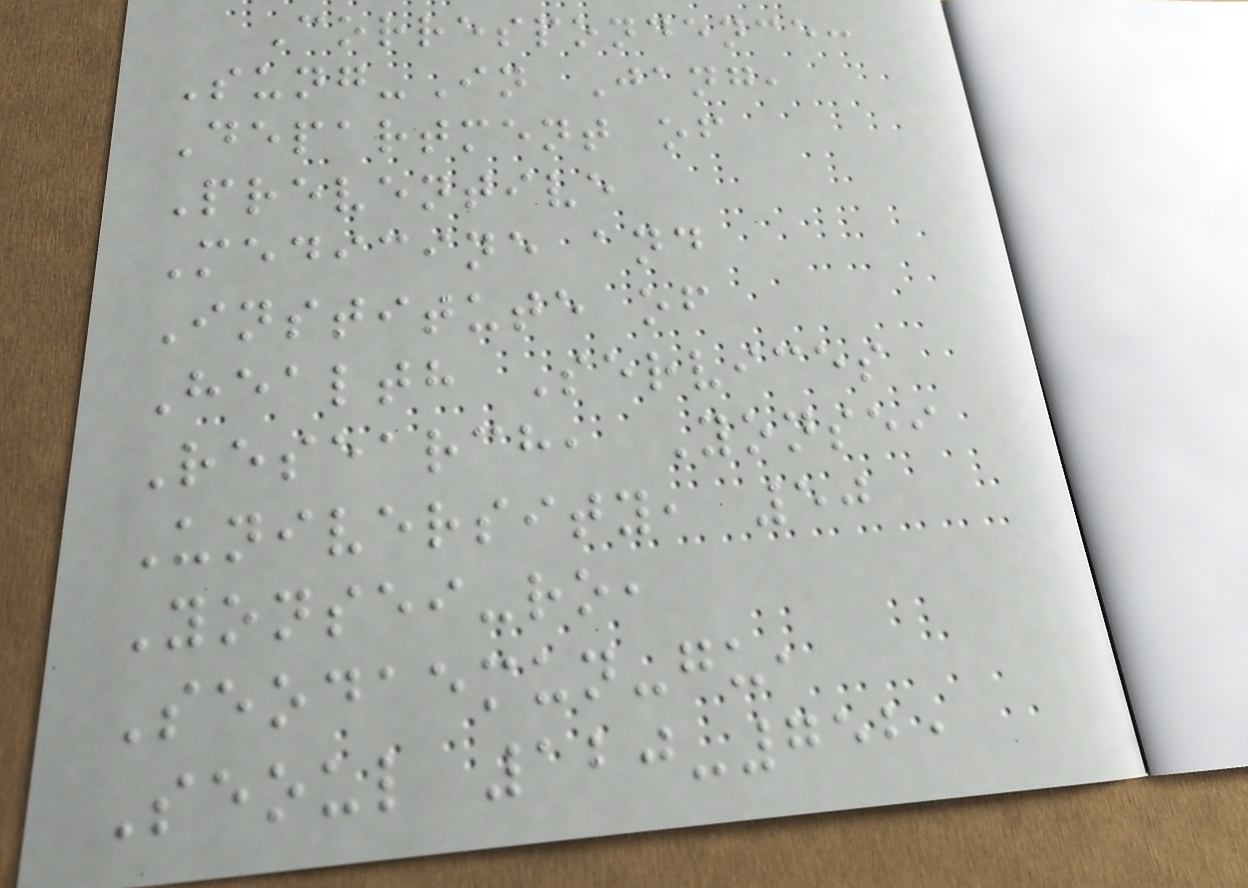Correspondence:
Sung-In Jang,
Department of
Preventive
Medicine and
Institute of
Health Services
Research, Yonsei
University, 50
Yonsei-ro,
Seodaemun-gu,
Seoul 120-752,
